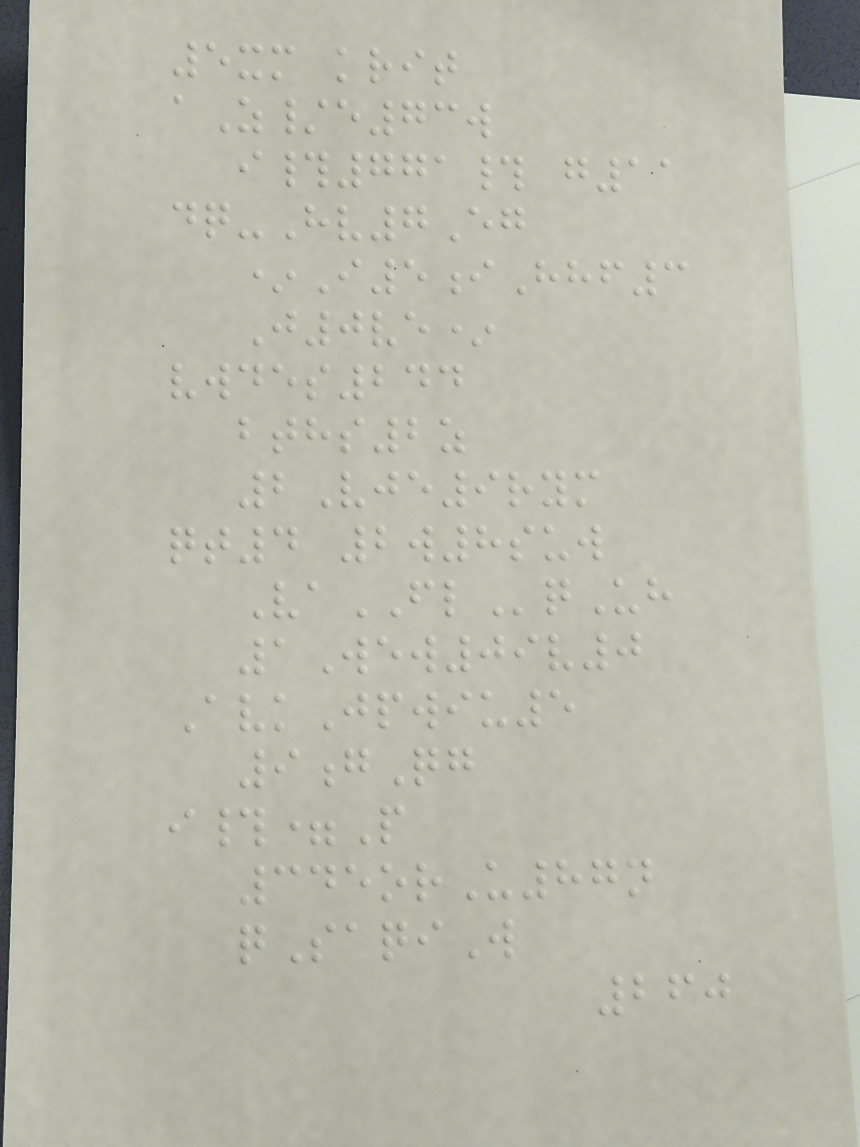5xm krit
aZ/e73w
i#771# g11
dq-Hv7Eg
*I5iHhf3
J0ve*
vwdes244
bths2z
2Vje9rym
qt4 2w8suw
VaFLqUh
1Wew09v0
AvkJpwiu5
9gQg
i#=P
345orU87n
qSaqiW
260
